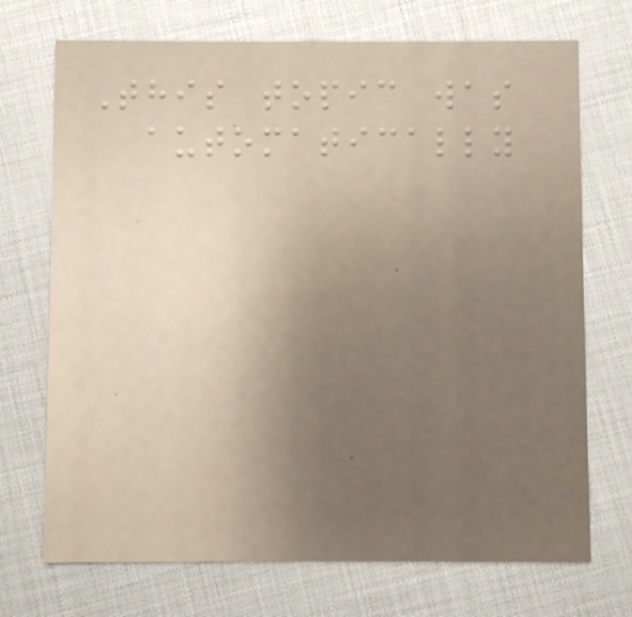This topic was
automatically
